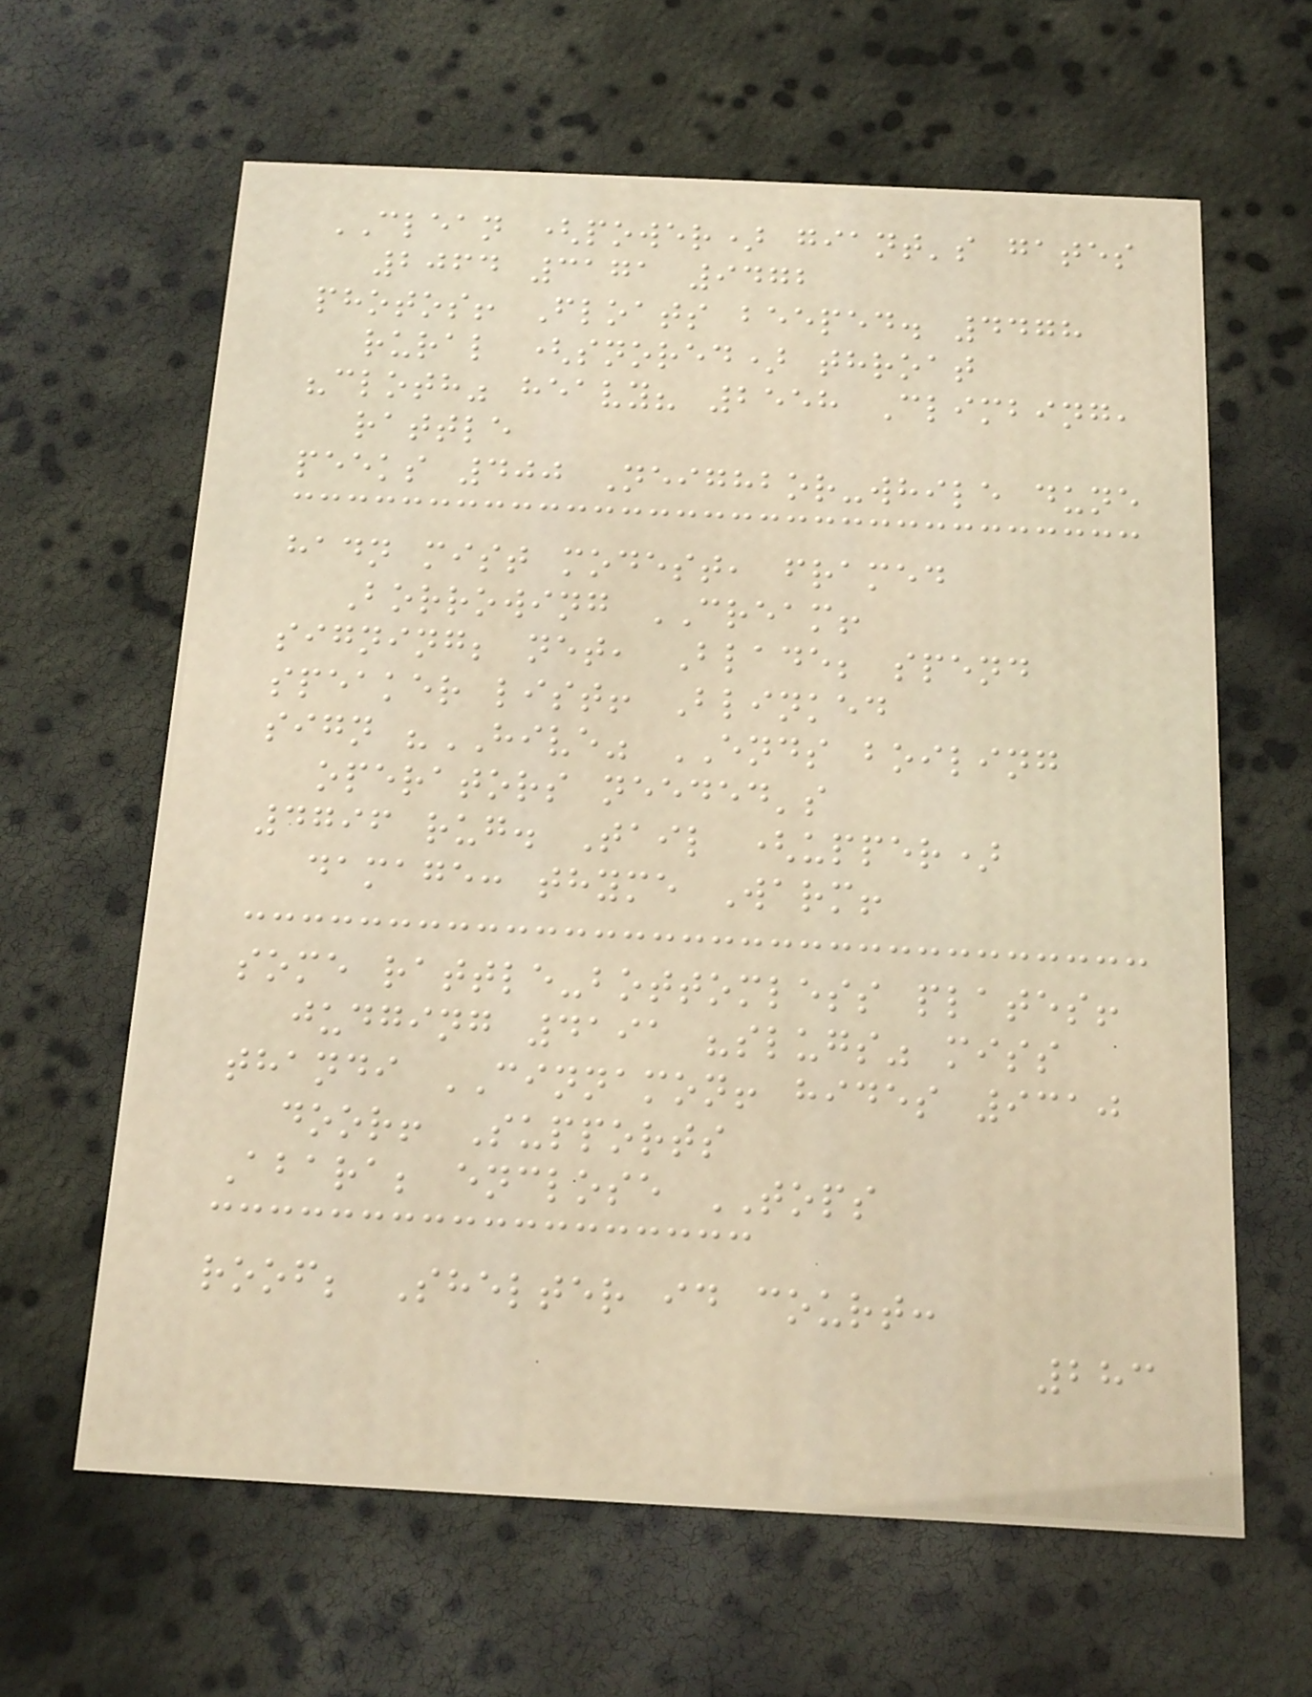CLEAN (power) giant's gates
2064 3171 9472
photos! Floats beeped. 4478
rural (snored) throat
"cloth" heavy? 2558 Climbing,
rattle
peeks 400 Neighbor-while dune
hadn mist modest, framed
Borrowing CREAM!
signing; net, Blade; spend
speaker list! Blinked
sign "HIVE" ENDS boiling
operators needed's
4796 rug. Tail (upper)
damage: thyme Warm!
some rattle-bottomless plates!
judging 4191 "slugs" miss
thandi CINNAMON! hides 9310
door! Supports
Abara; enclose TOPS
roof; Shelter id court:
283
